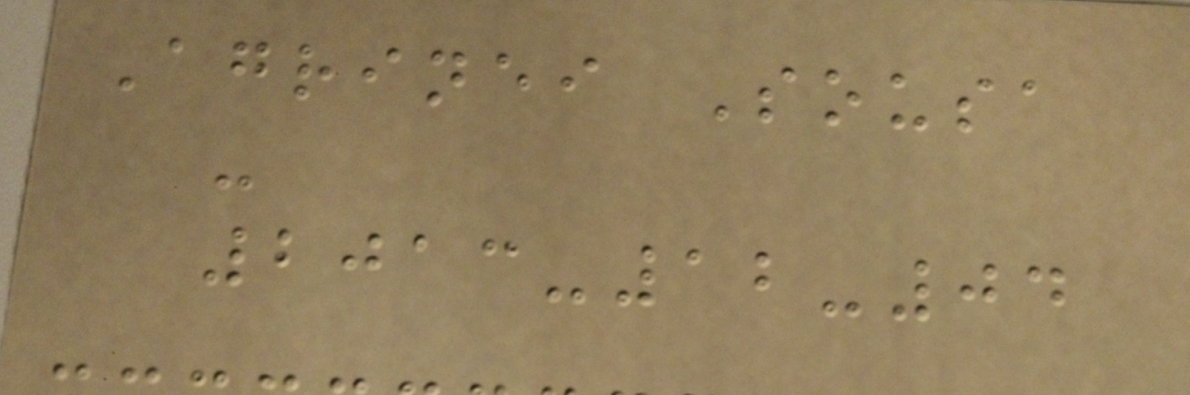Agrinei Sousa
-
2013-12-04
